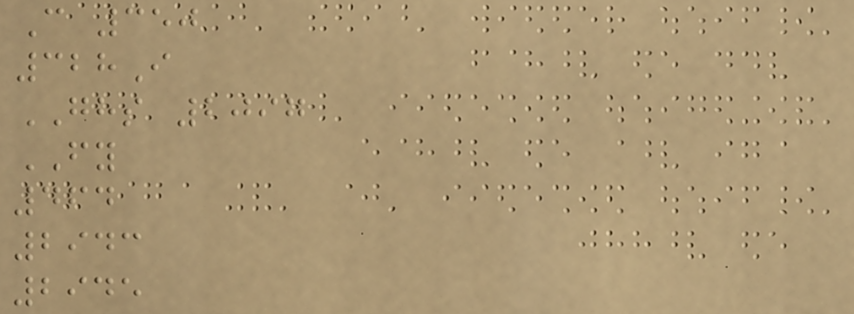C 350
328I
GHS 2097
FY
464
2943
2945
